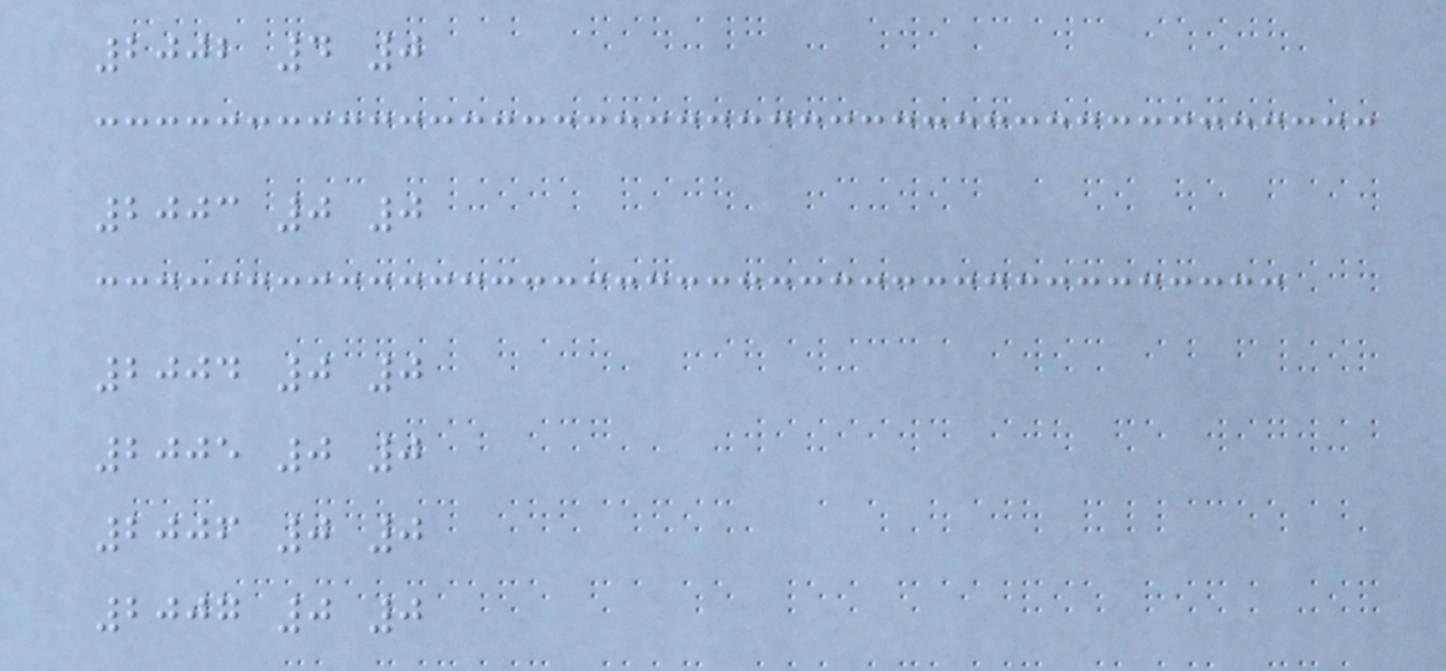2002 4 0
2003 0 0
2004 0 0
2005 0 0
2006 0 0
2007 0 0
